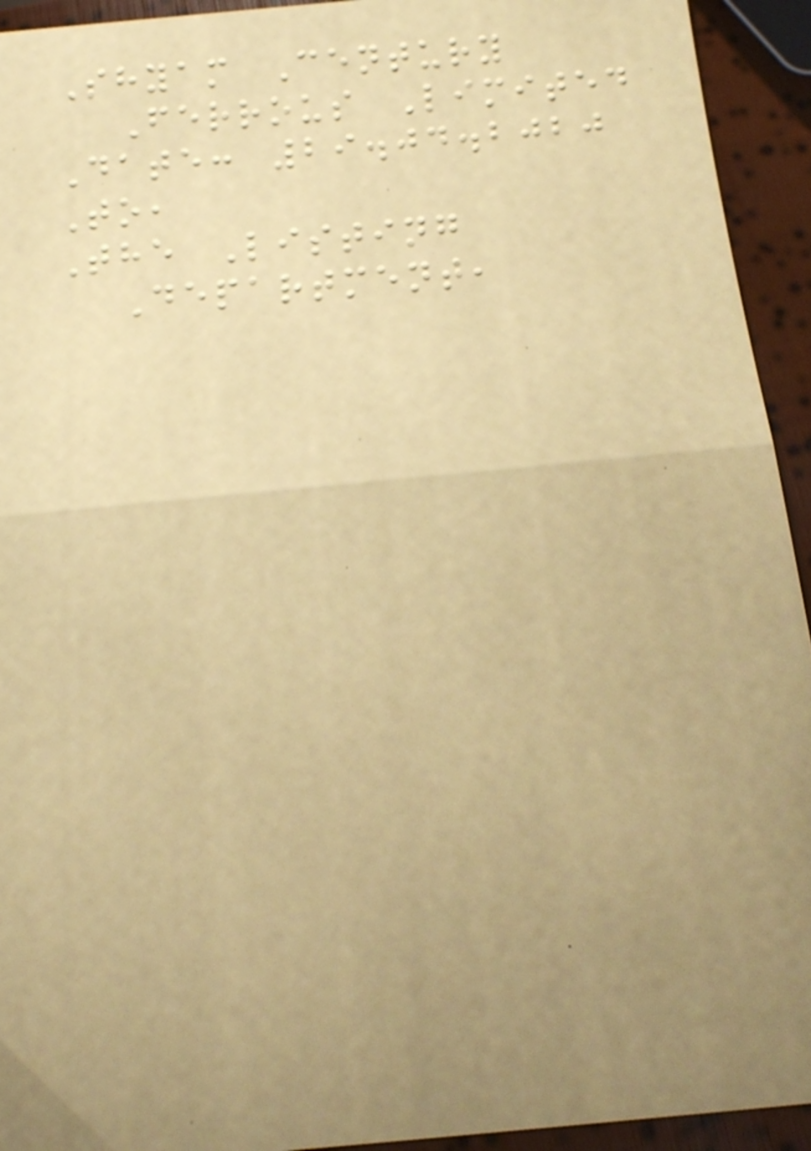Shyam Century
Ferrous Limited
Date: 29.04.2020
To,
The Listing
Department,
